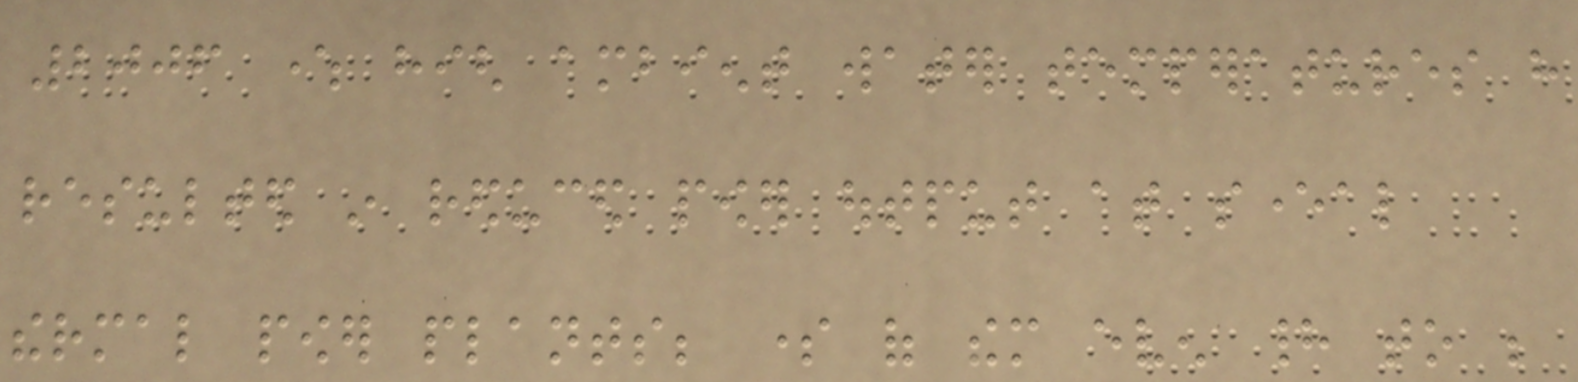2006 where high ambient water temperatures have
resulted in reduced power output at several
thermal power plants; some of them even had to be
